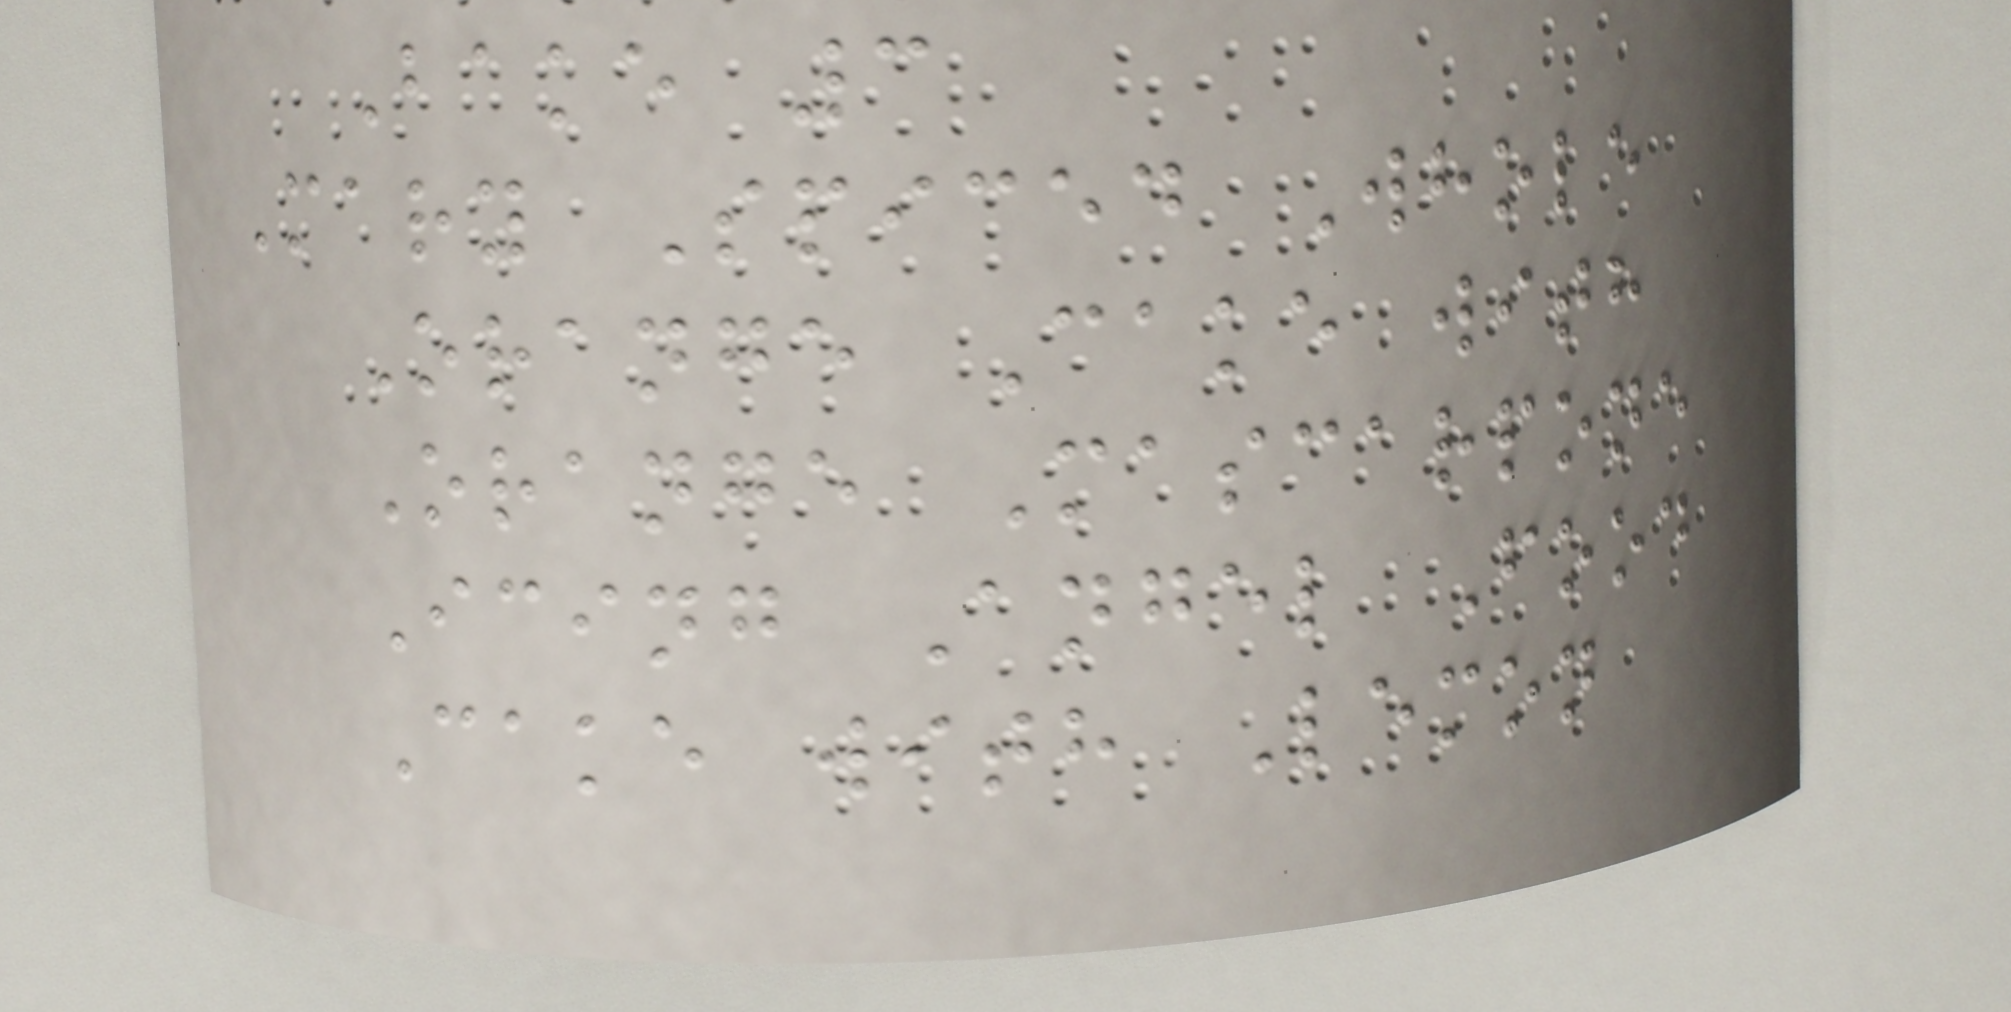Bake 3
Mary Spiced Whole
Orange Cake with
Orange Mascarpone
Icing Angel Food
Cake with Lemon
